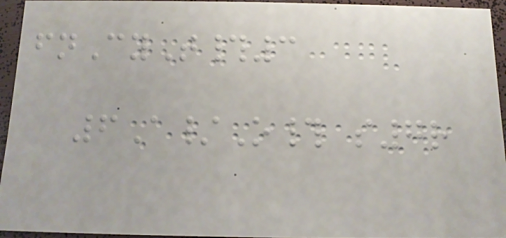fnCyT#3
6A/O# s7r
